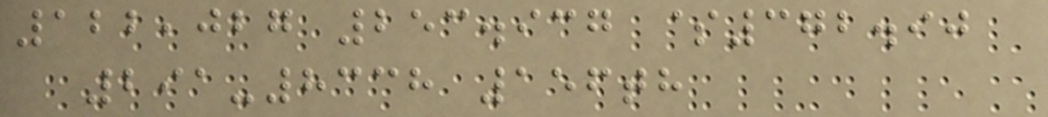122,027 253.937 $372.90
291-8338 156th
